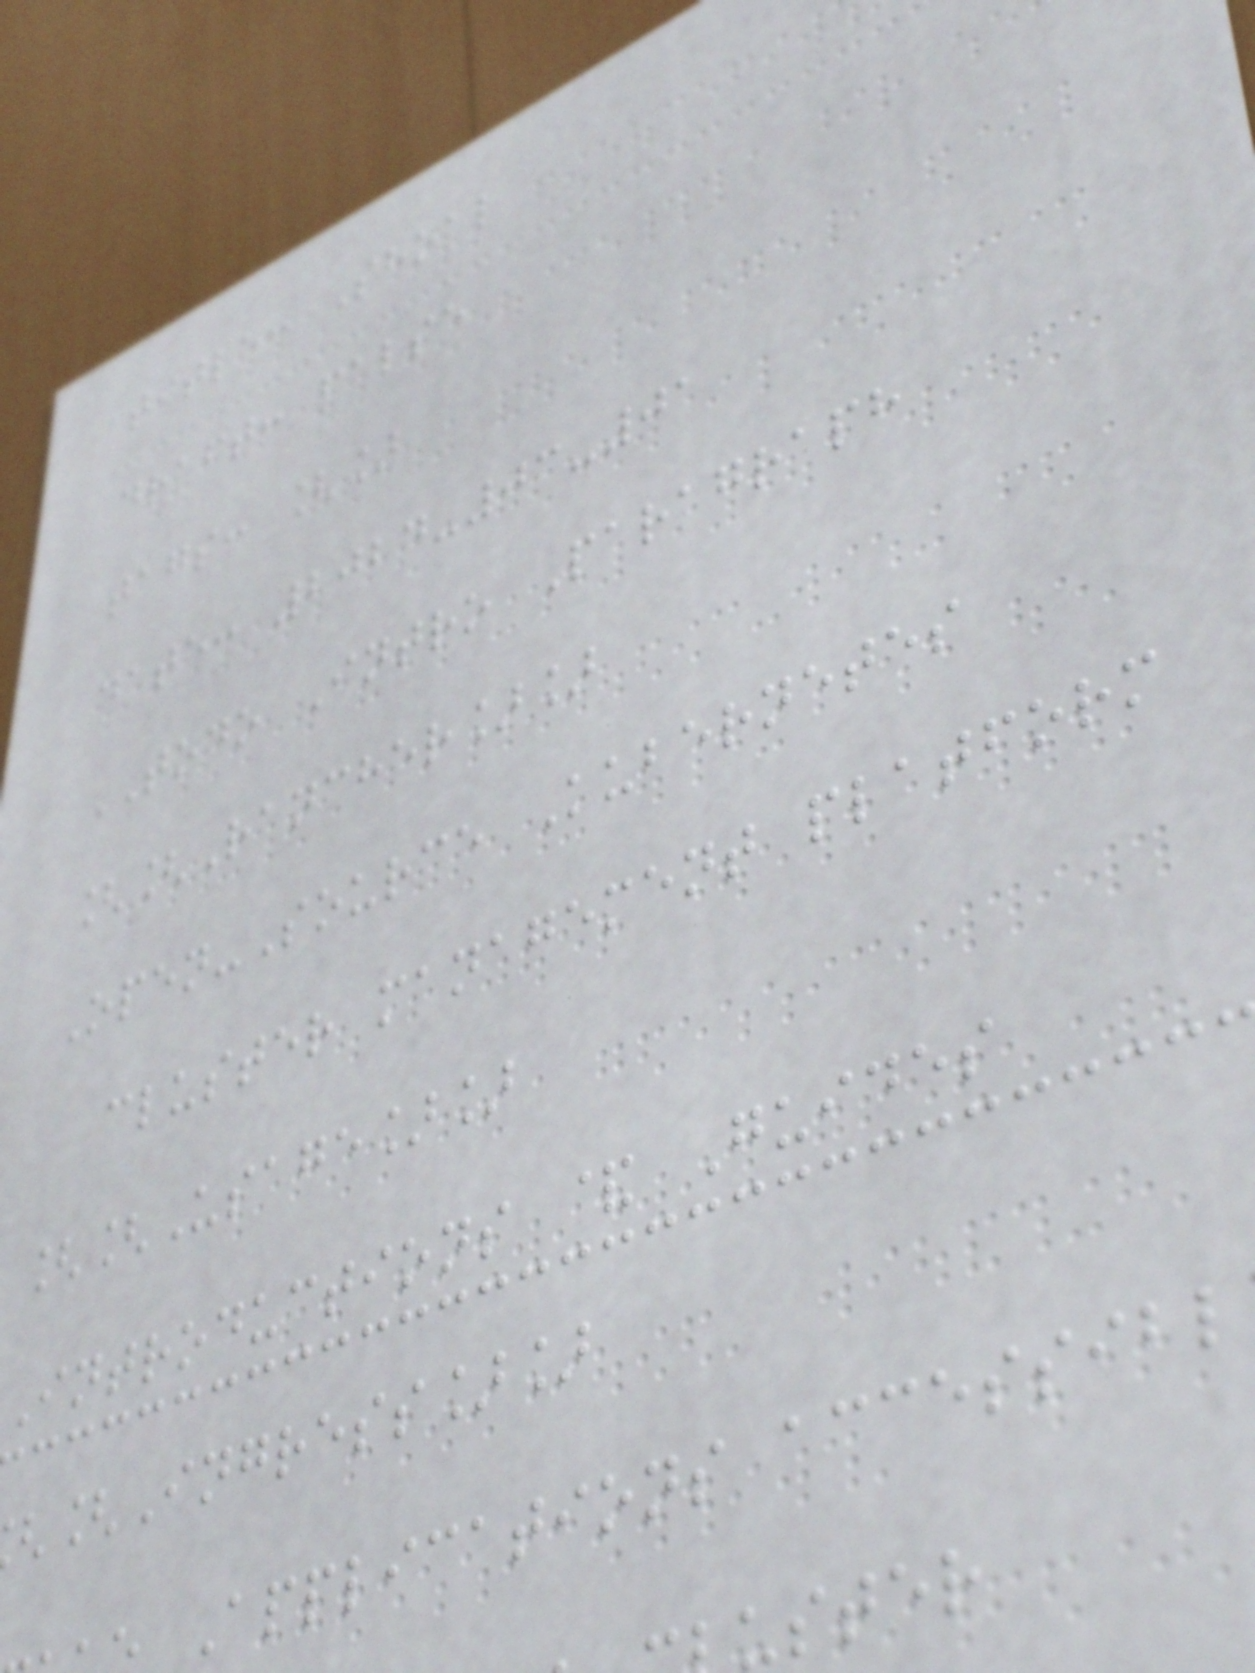title: Shoal
draft: false
tags: []
date: 2024-03-01
TODO Intro Paragraph
[[Rancher]]
Open-Source Kubernetes
cluster management platform
[[Usage]]
Introductions & Guides
[Ingress]]
Applications accessibl
